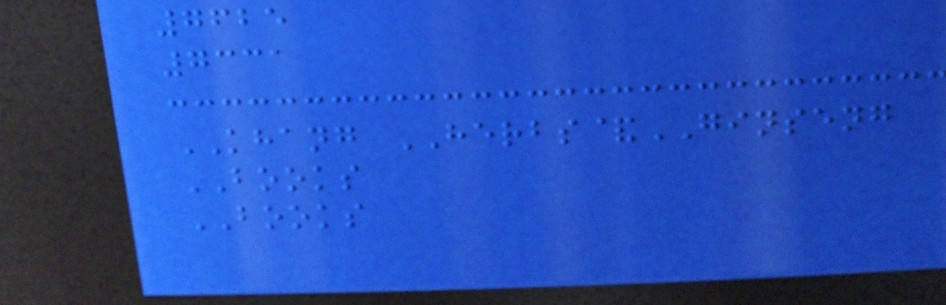7625
7331
KHANG HERBS&GINSENG
BOOKS
BOOKS
